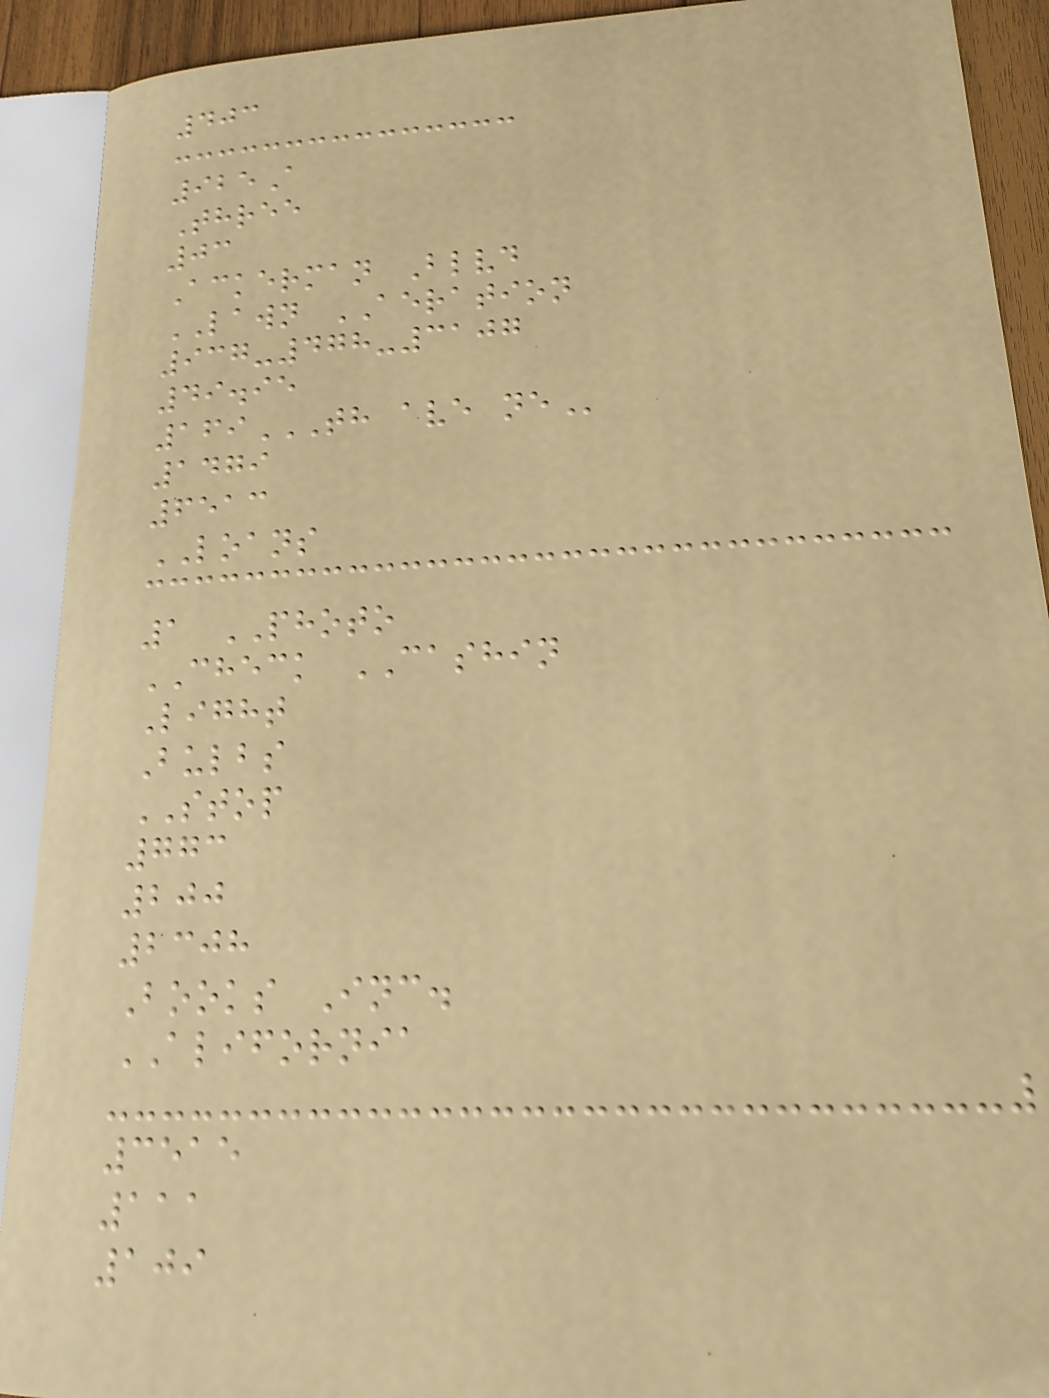403
925A
Three
03
Ackerman Blvd
LAWN AERATION
937-478-3107
49.95
169TH AVE NE
1479
6513
LOANS
1 PHOTO
CHECK CASHIN
Light
Bulbs
STOP
773
200
2308
Books Inc.
ALIFORNIA
3515
111
109
